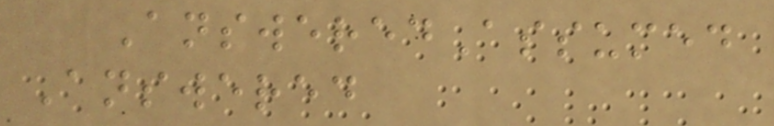AnsweredAssumed
Answered
